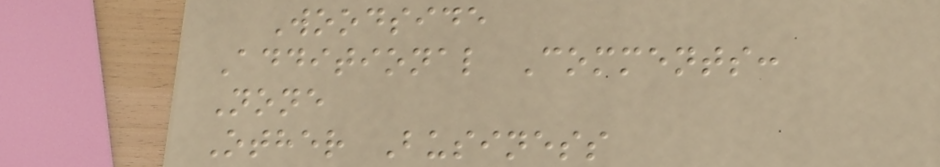Woodside
Additional Comments:
None
Other Business
